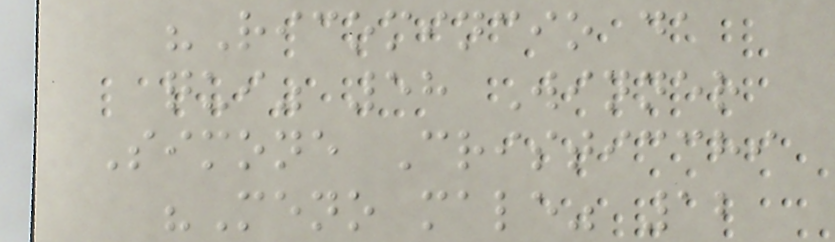"Ricomincio da
qui" 58 Winner
Simone Cristicchi
"Meno male" 12
